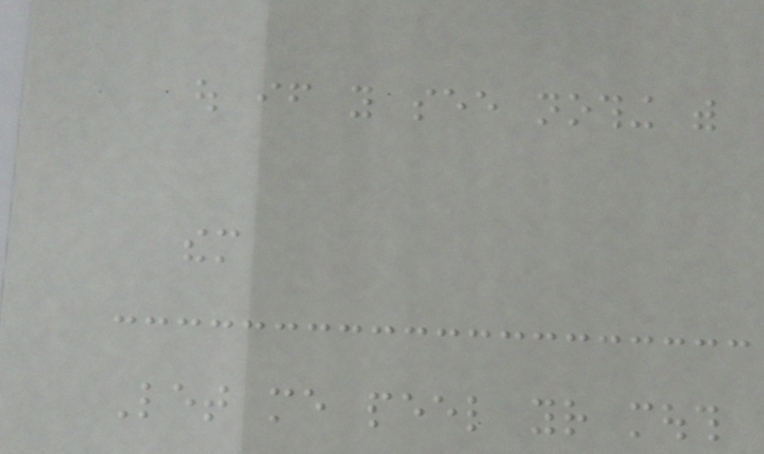out if you see nothing with
them
Let me peel your mouth
